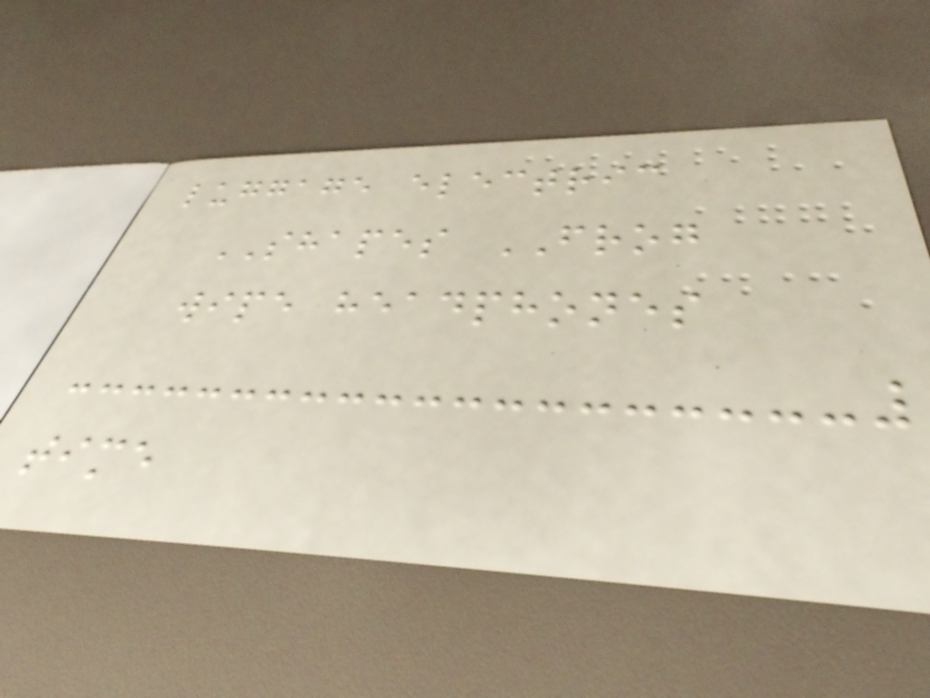luggage electric
SHAPES FROG
wipe headphones
time
